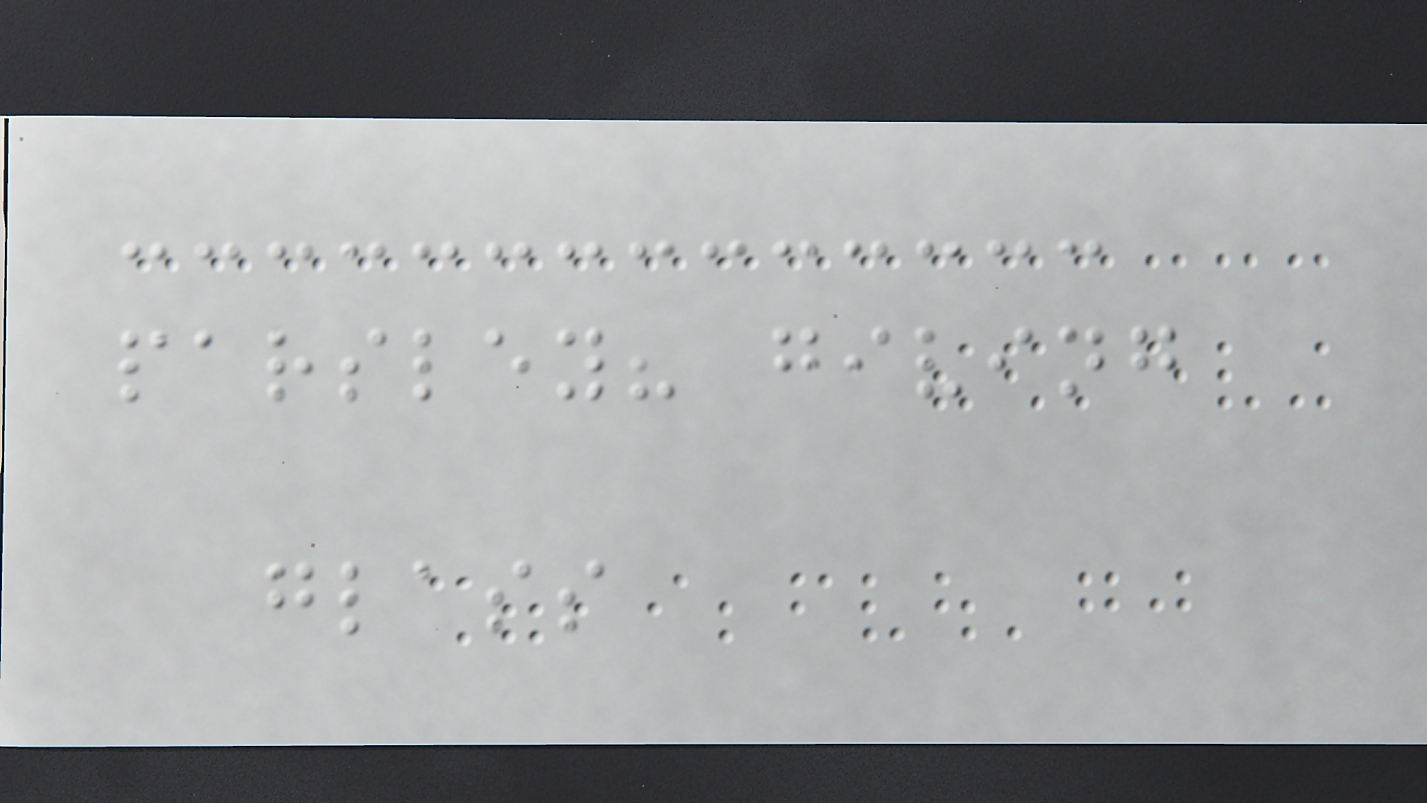parsley? giving
glass
